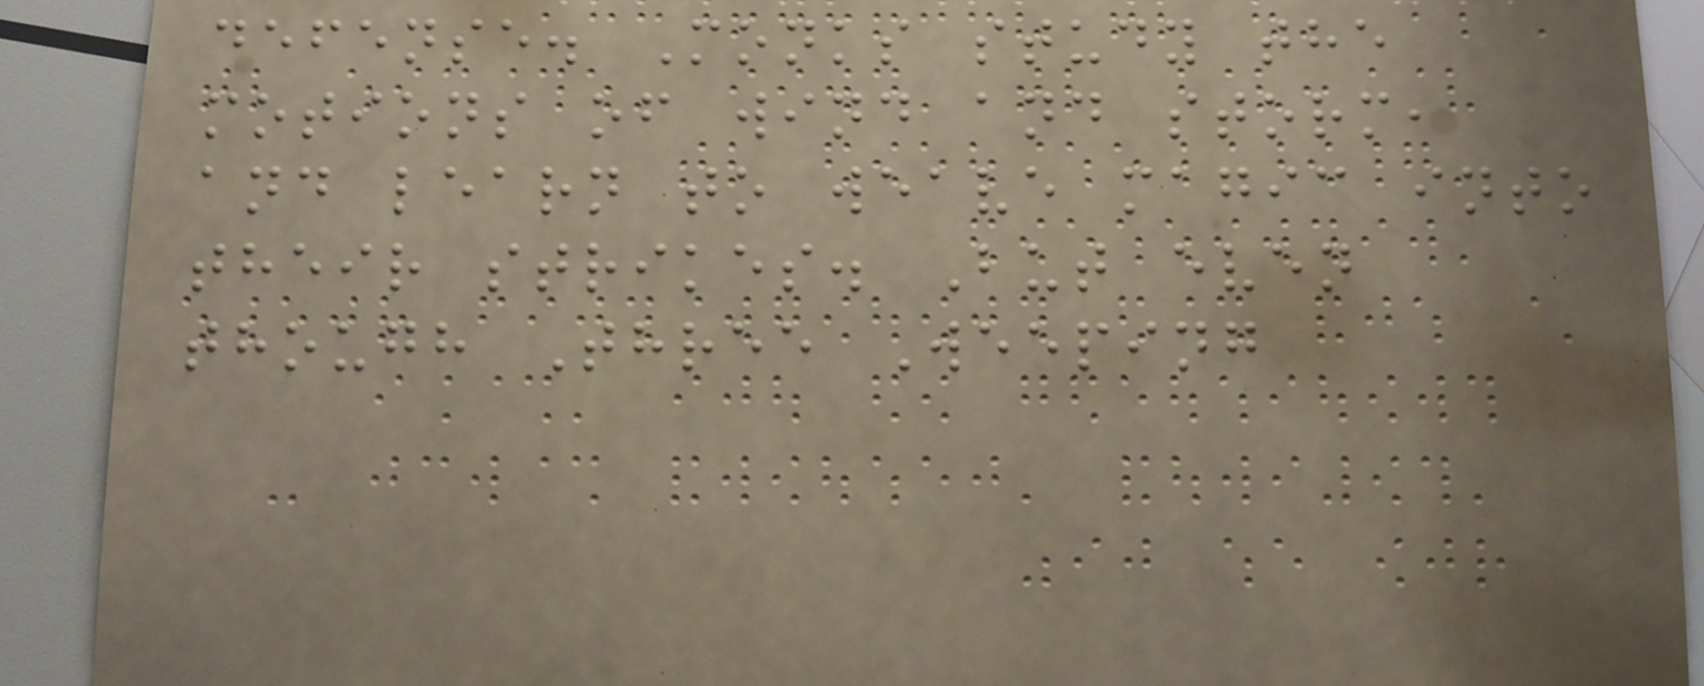defense. Monks study the
motions of wind and storm,
and learn to weave magic into
their strikes. But even
though Three Weeping
